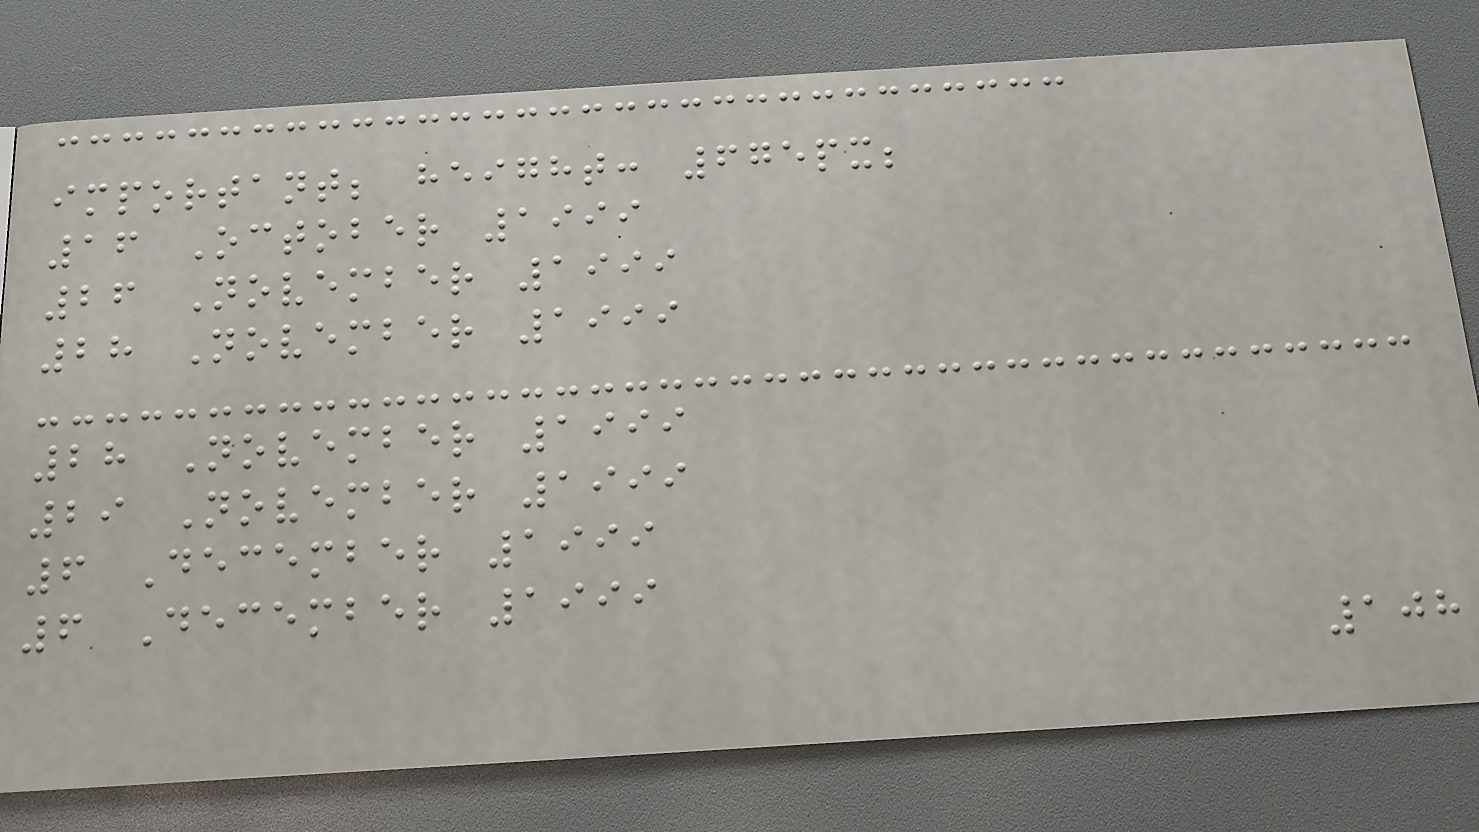important; height: 675px;
16 October 1999
26 November 1999
28 November 1999
28 November 1999
29 November 1999
6 December 1999
6 December 1999
108
